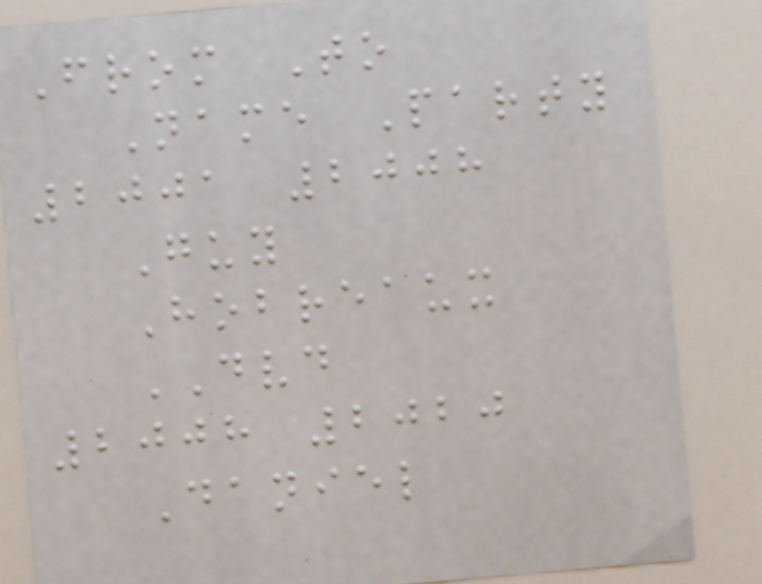From To
Name Party
2001 2008
Guy
Hobreaux
DVD
2008 2020
Daniel
